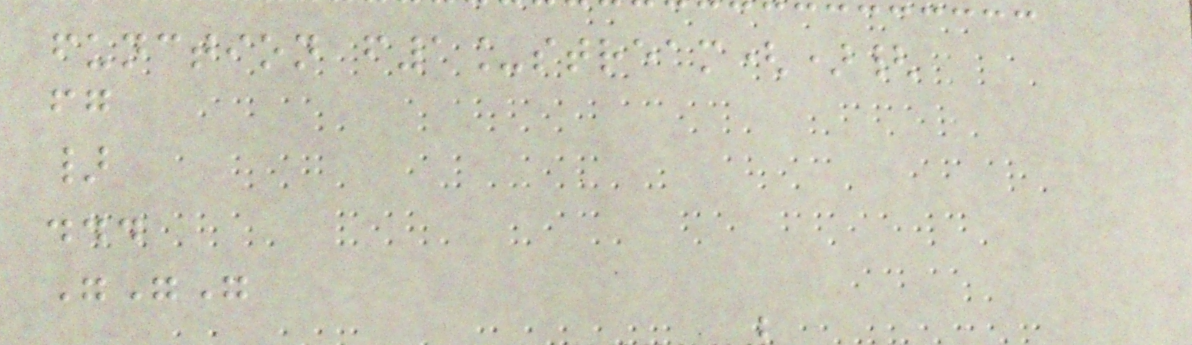function f1_stream(){
fg
}
...
"""
